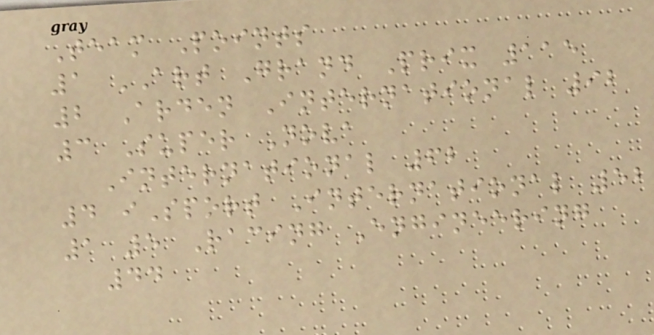Team Points
1 ART Grand Prix 115
2 Arden International 92
3 Super Nova
International 62
4 iSport International 52
1 5 Racing Engineering
44
